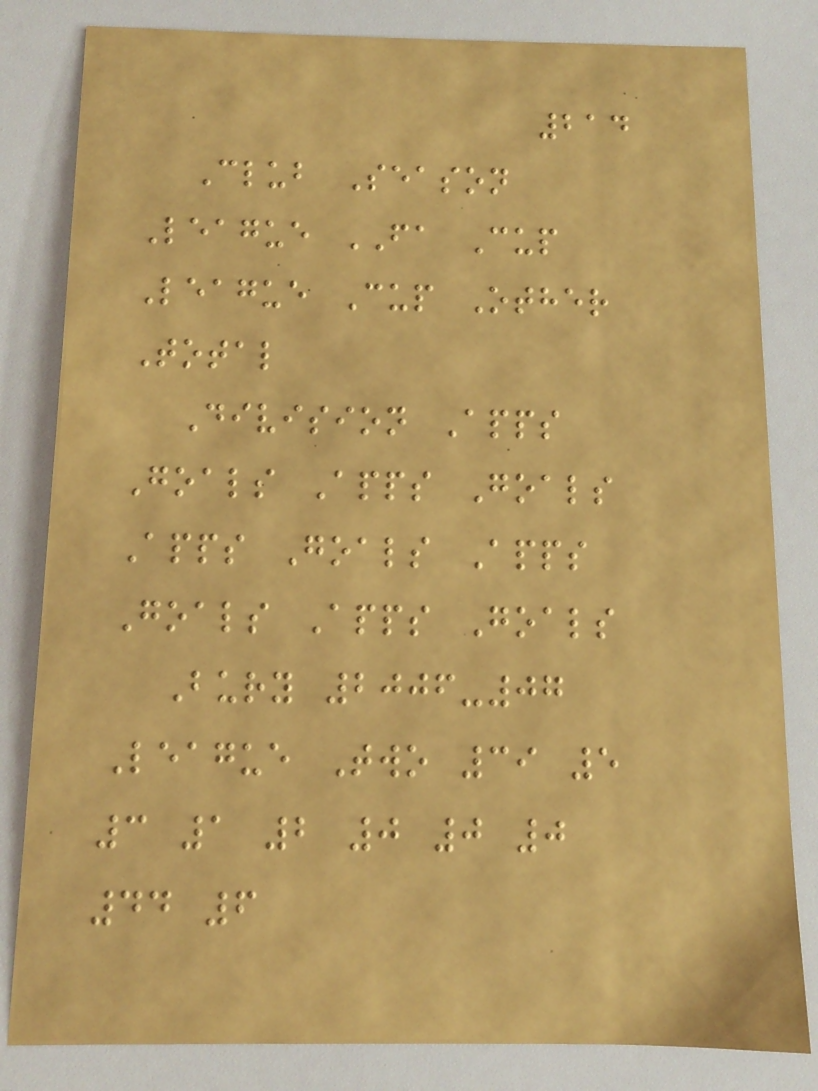214
Club Season
League FA Cup
League Cup Other
Total
Division Apps
Goals Apps Goals
Apps Goals Apps
Goals Apps Goals
Bury 2006-07
League Two 39 5
3 1 2 0 0 0
44 6
